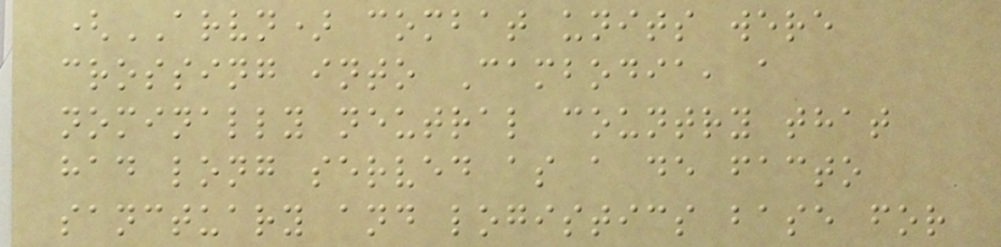(ARVN) combat units were
crossing into Cambodia, a
nominally neutral country that
had long served as a de facto
sanctuary and logistics base for
